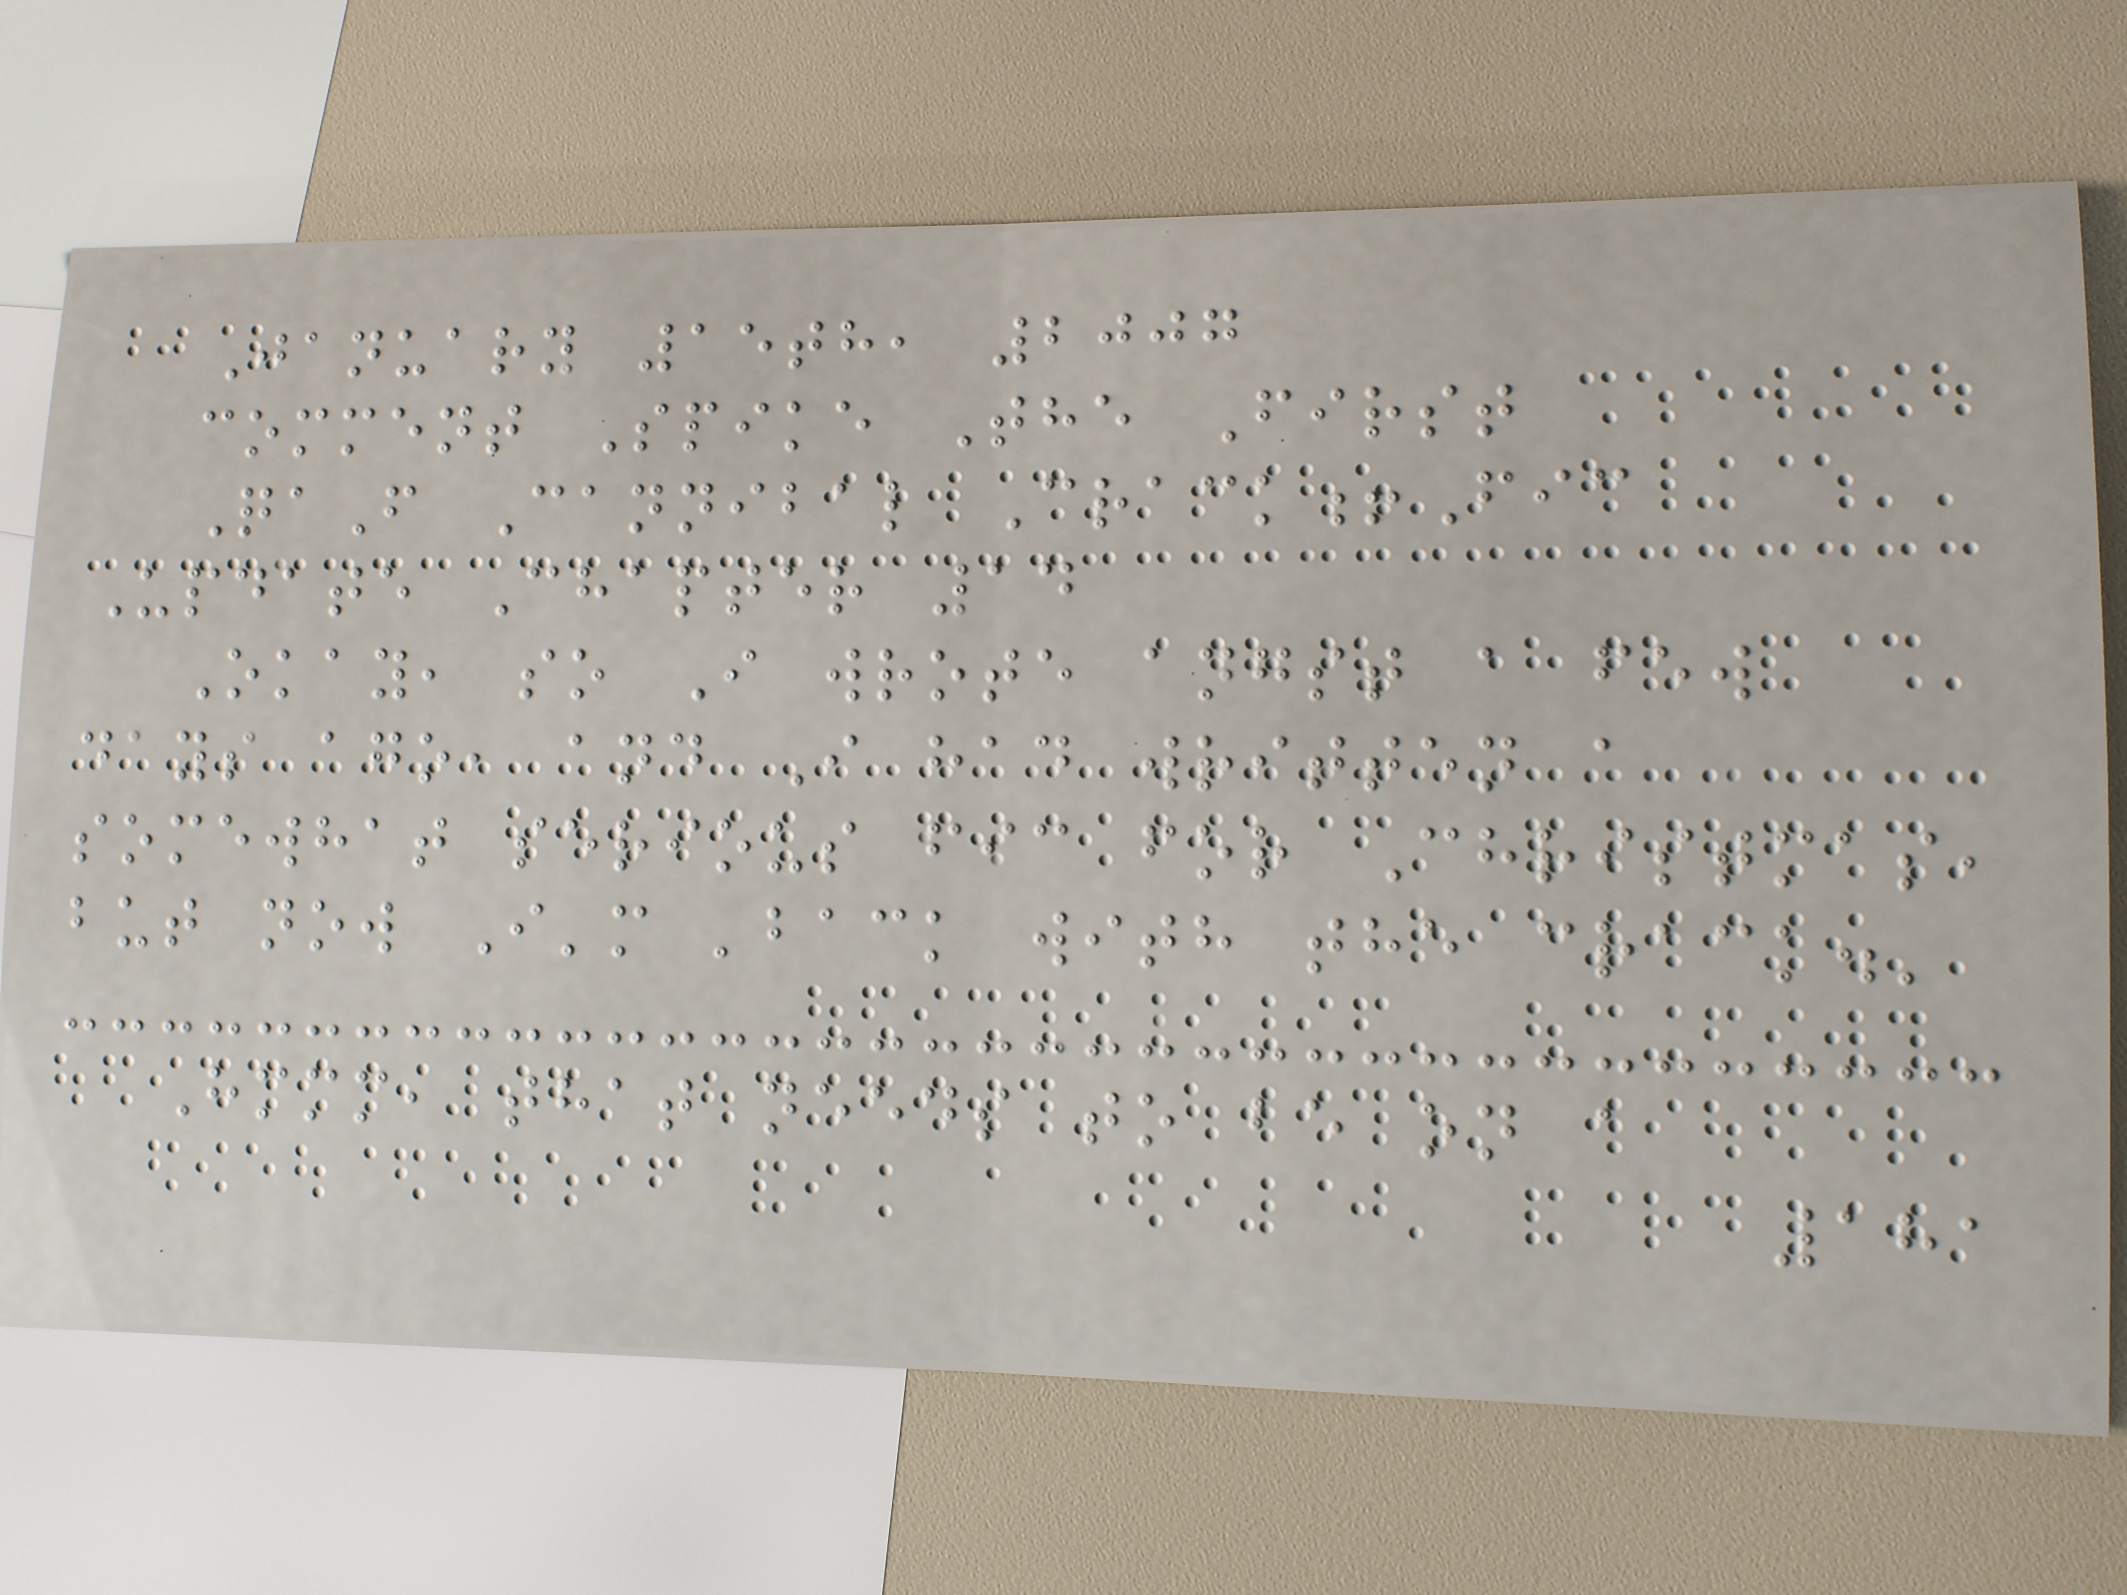January 15th, 2007
comment Spike The First
QaF Cannibal Crack!Fic
Update Chapter 14
Okay, so I wrote angst a few
days ago, and I had written a
somewhat serious fic for Christmas,
but now I'm 'back with the crack.'
Hmmm, that needs to be on a
181
